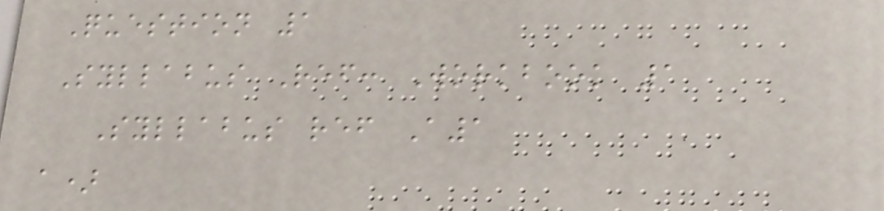Question 1
Syllabus Ref: Workbook 1
Syllabus ref A1
a)
